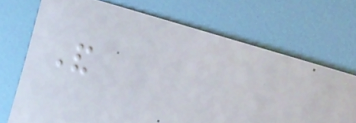And
